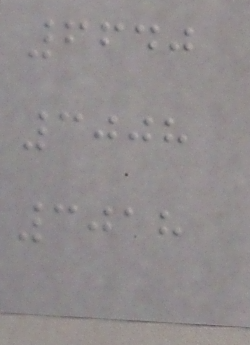6640
3008
3018
